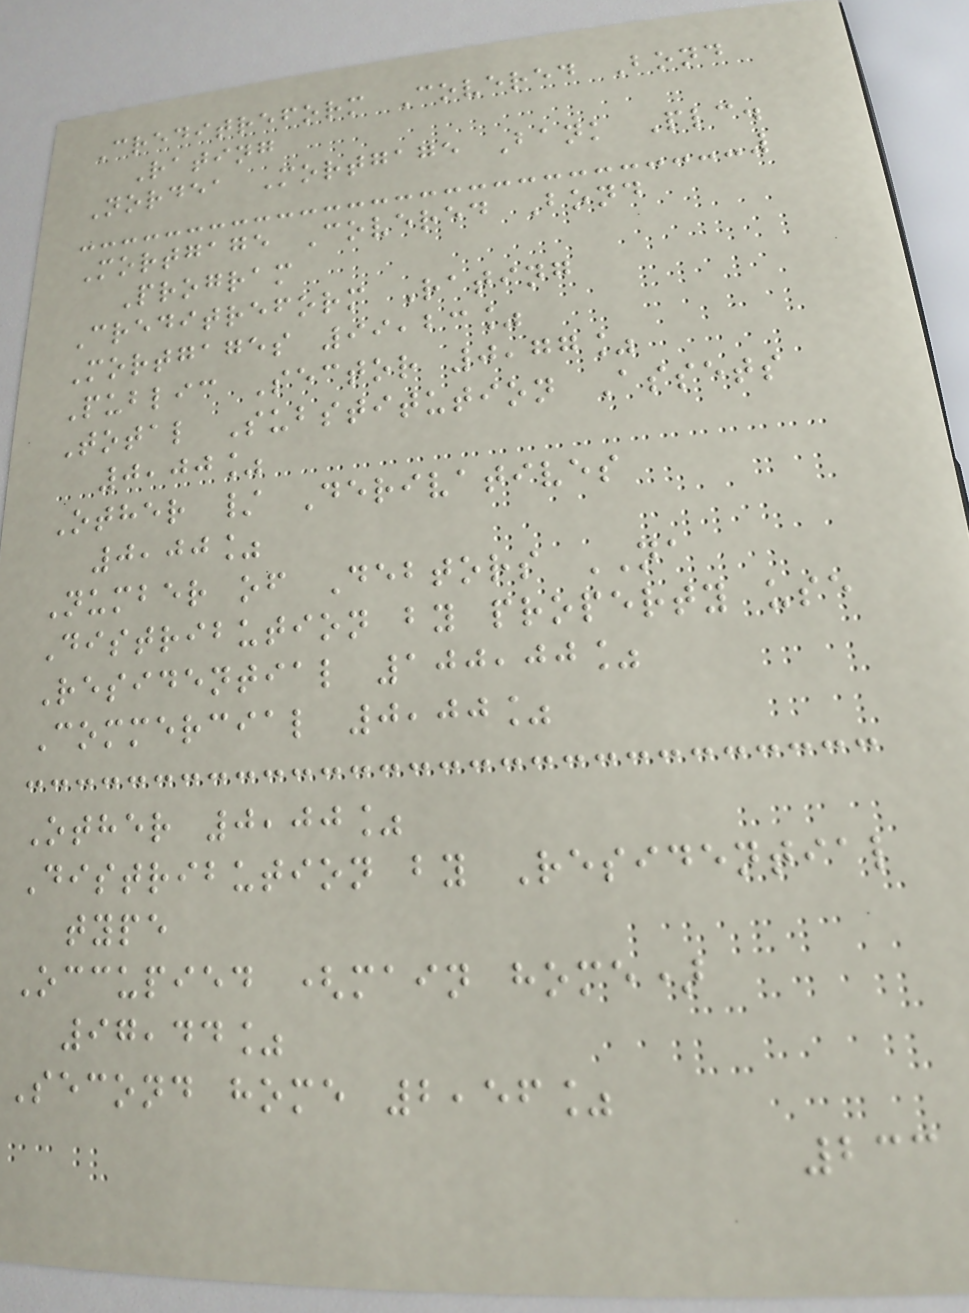Creditreform Covered Bond
Rating
Nordea Mortgage Bank Plc.
Mortgage Covered Bond
Program
Creditreform Rating
Mortgages 99,23%
Public Sector 0,77%
Total Substitution Assets
0,00%
Other / Derivatives
0,00%
Number of Debtors NA
Distribution by property use
Residential 100,00%
Commercial 0,00%
Other 0,00%
Distribution by Residential
type
Occupied (main home)
97,44%
Second home 2,56%
233
